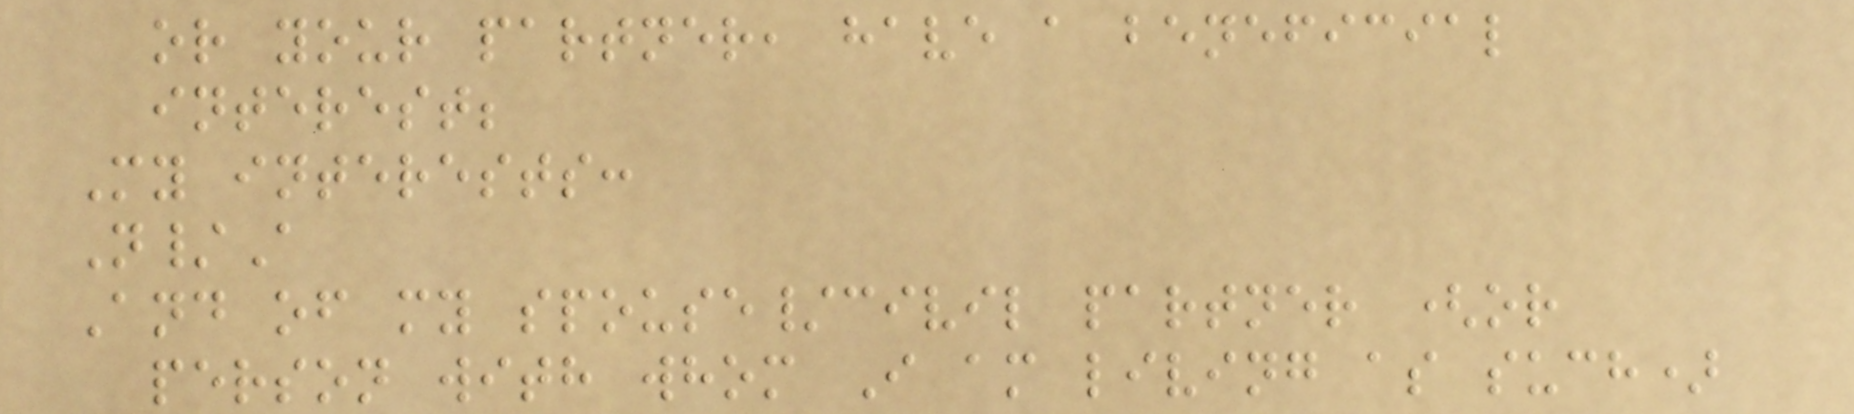or your partner, have a beneficial
interest;
My interests:
N/A
And of my spouse/civil partner (or
person with whom I am living as such)
